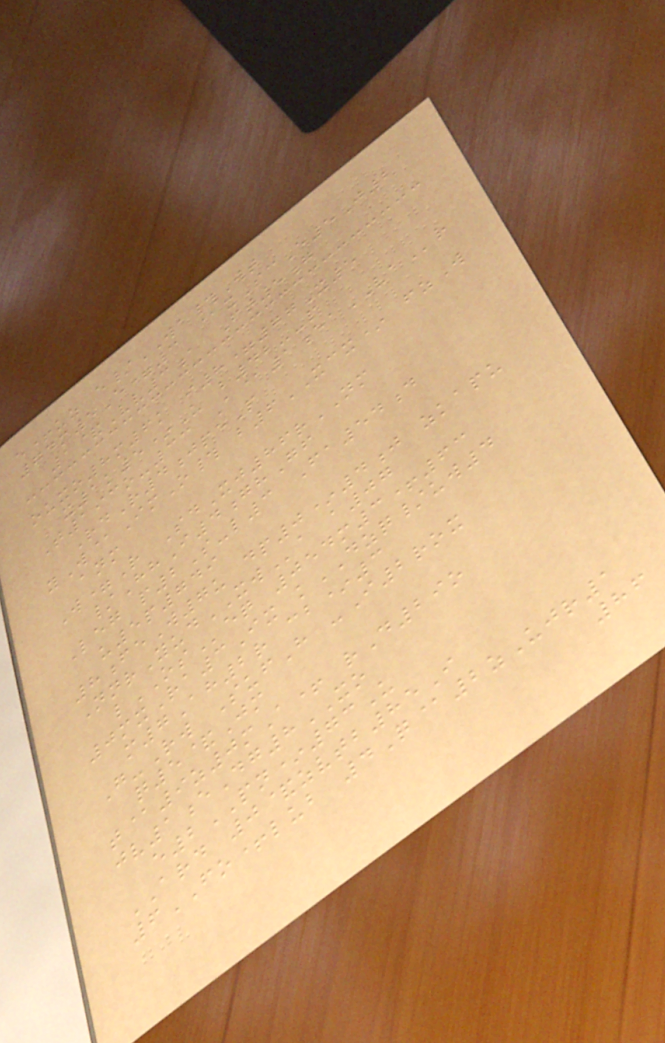e+uz e/WA#Wt
74m5E=3 @xScE5J2
1&Vv3a Ft5g
ouxo8m6k i8=77X5
x1k5*U b42--p
T193o-33 A@1eaVAr
RdR4jpeP
yW@ImO# b6XCX* fzW
anm
W=R SdXj86rNM
/HhI4ghGf
Leg p2S-l3 Fa54d
u5p749
8feW7u dp0*4j zkapu
NnrYudXWa a07
lOSeq 054m3+63
0mxRa3Ix kDZQ/uw4
m7Ah2r cb*3
G-Rw SufH -I2rox
q5&Jm
t@9z0mA+ rD29o
jv1eDg8XO
e2PN*73U
ARD 0&zvtb85I
6FO+lub 4Q@2zUjr1
86
